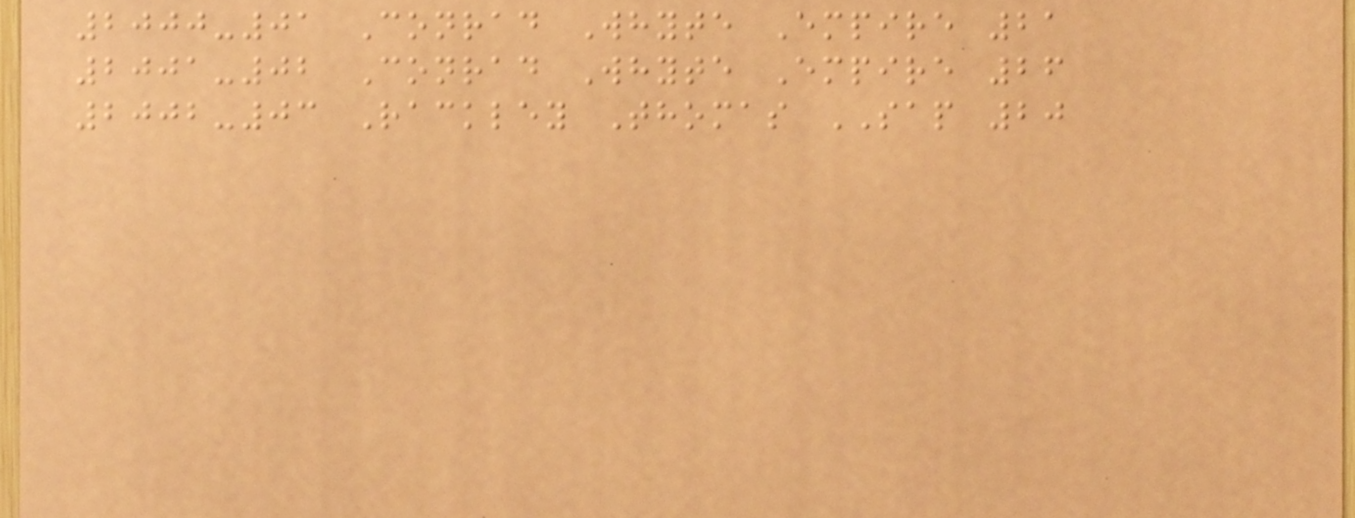2000-01 Conrad Whyte Empire 21
2001-02 Conrad Whyte Empire 26
2002-03 Rackley Thomas SAP 20
